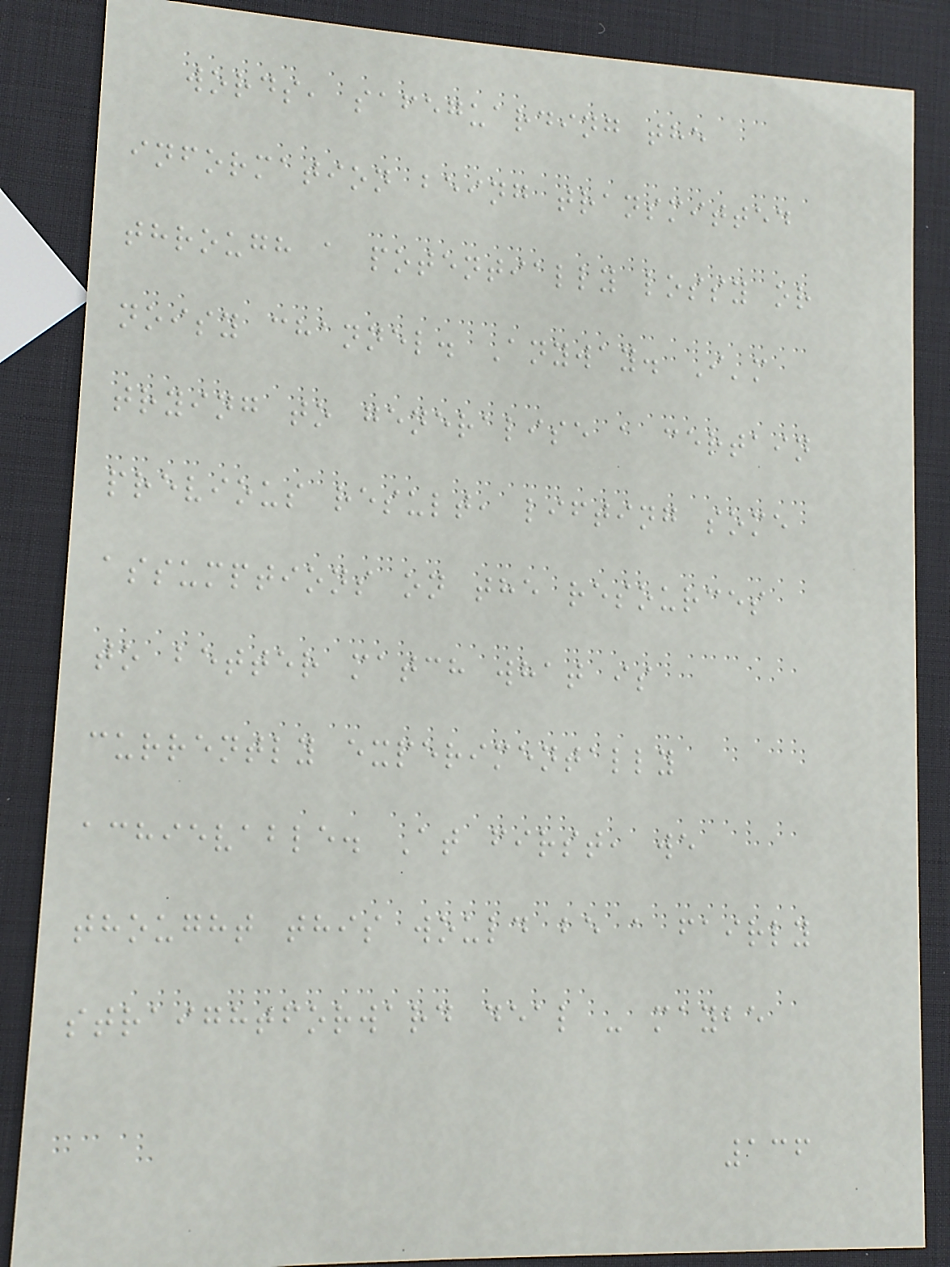words, safeguarding the
information being transmitted
through a potentially lossy or
noisy channel. Anyway. I'm
trying to generalise a certain
previous result, lifting some
assumptions on the resources
to better match what is
currently experimentally
achievable. At first, we
thought this would be a fairly
straightforward deal - maybe
136
